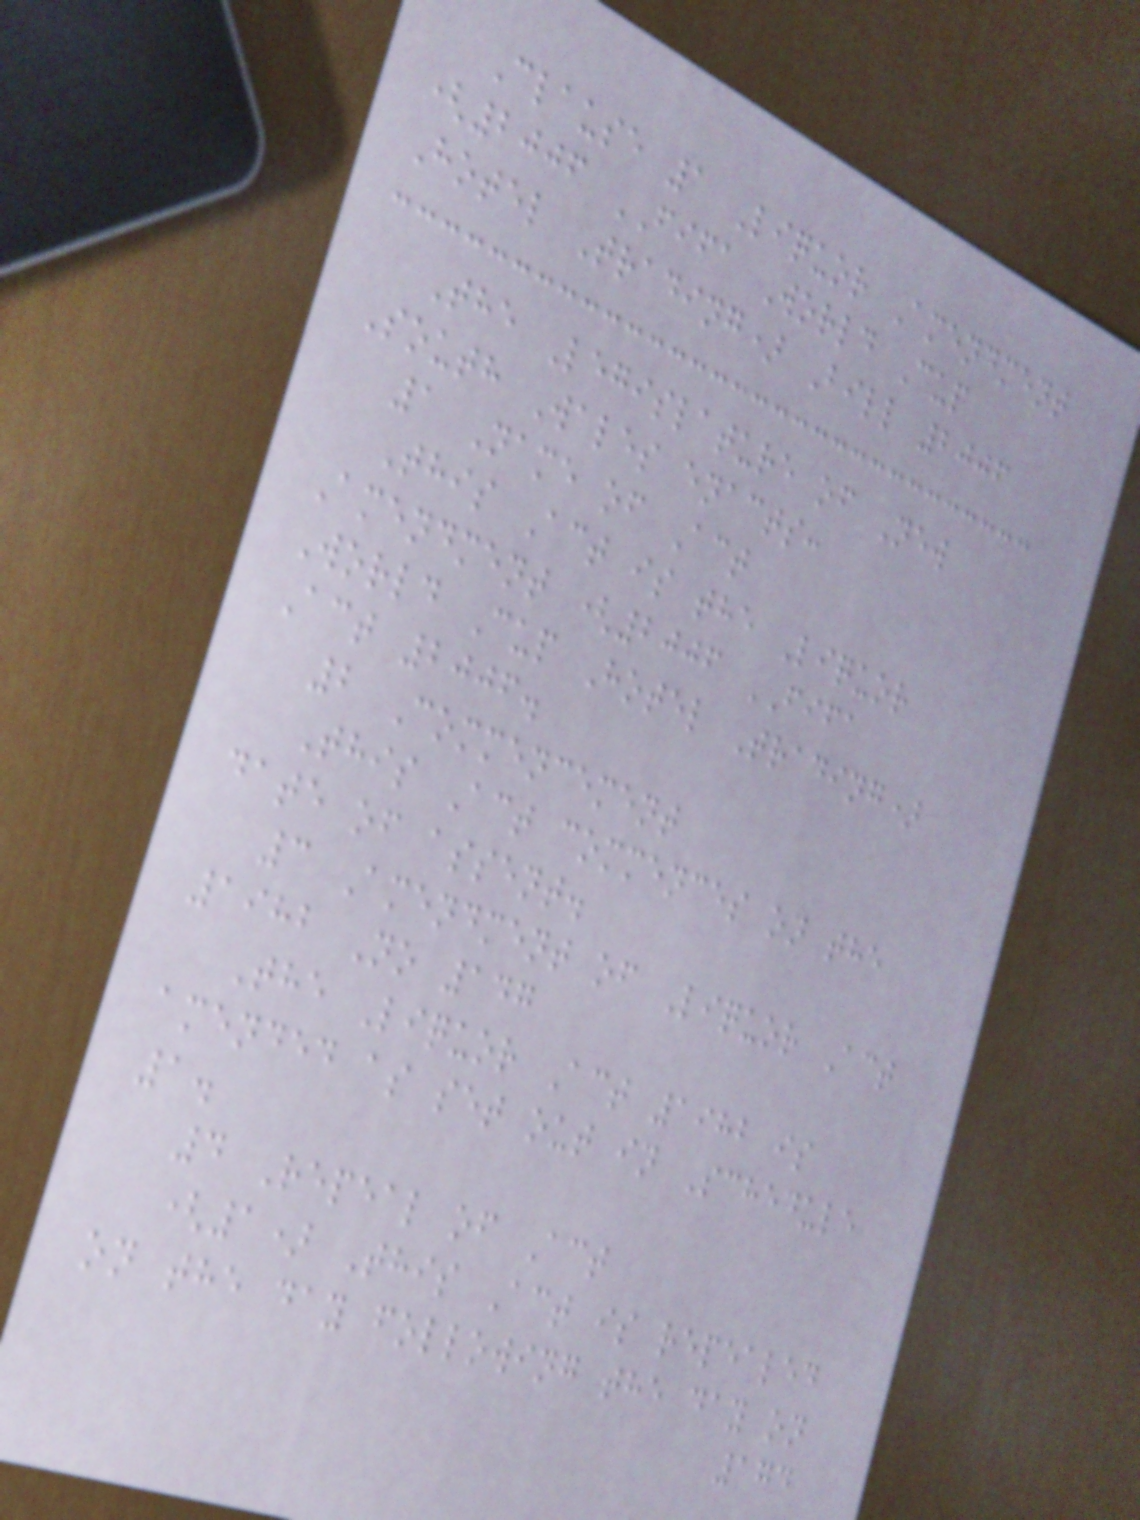Clause 1 Liquor Amendment
(2006 FIFA World Cup
Hotel Trading) Bill 2006
The Legislature of New
South Wales enacts:
1 Name of Act
This Act is the Liquor
Amendment (2006 FIFA
World Cup Hotel Trading)
Act 2006.
2 Commencement
This Act commences on the
date of assent.
3 Amendment of Liquor Act
1982 No 147
The Liquor Act 1982 is
amended as set out in Schedule
1.
4 Repeal of Act
(1) This Act is repealed
on the day following the day on
174
